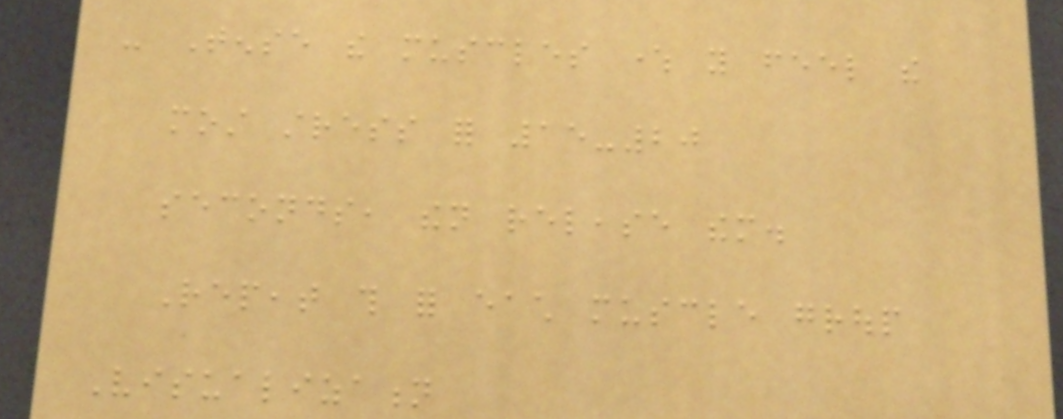- Tense the muscles where you feel the
most stress for 15-20
seconds, then release them.
Repeat this for each muscle group
Visualization
